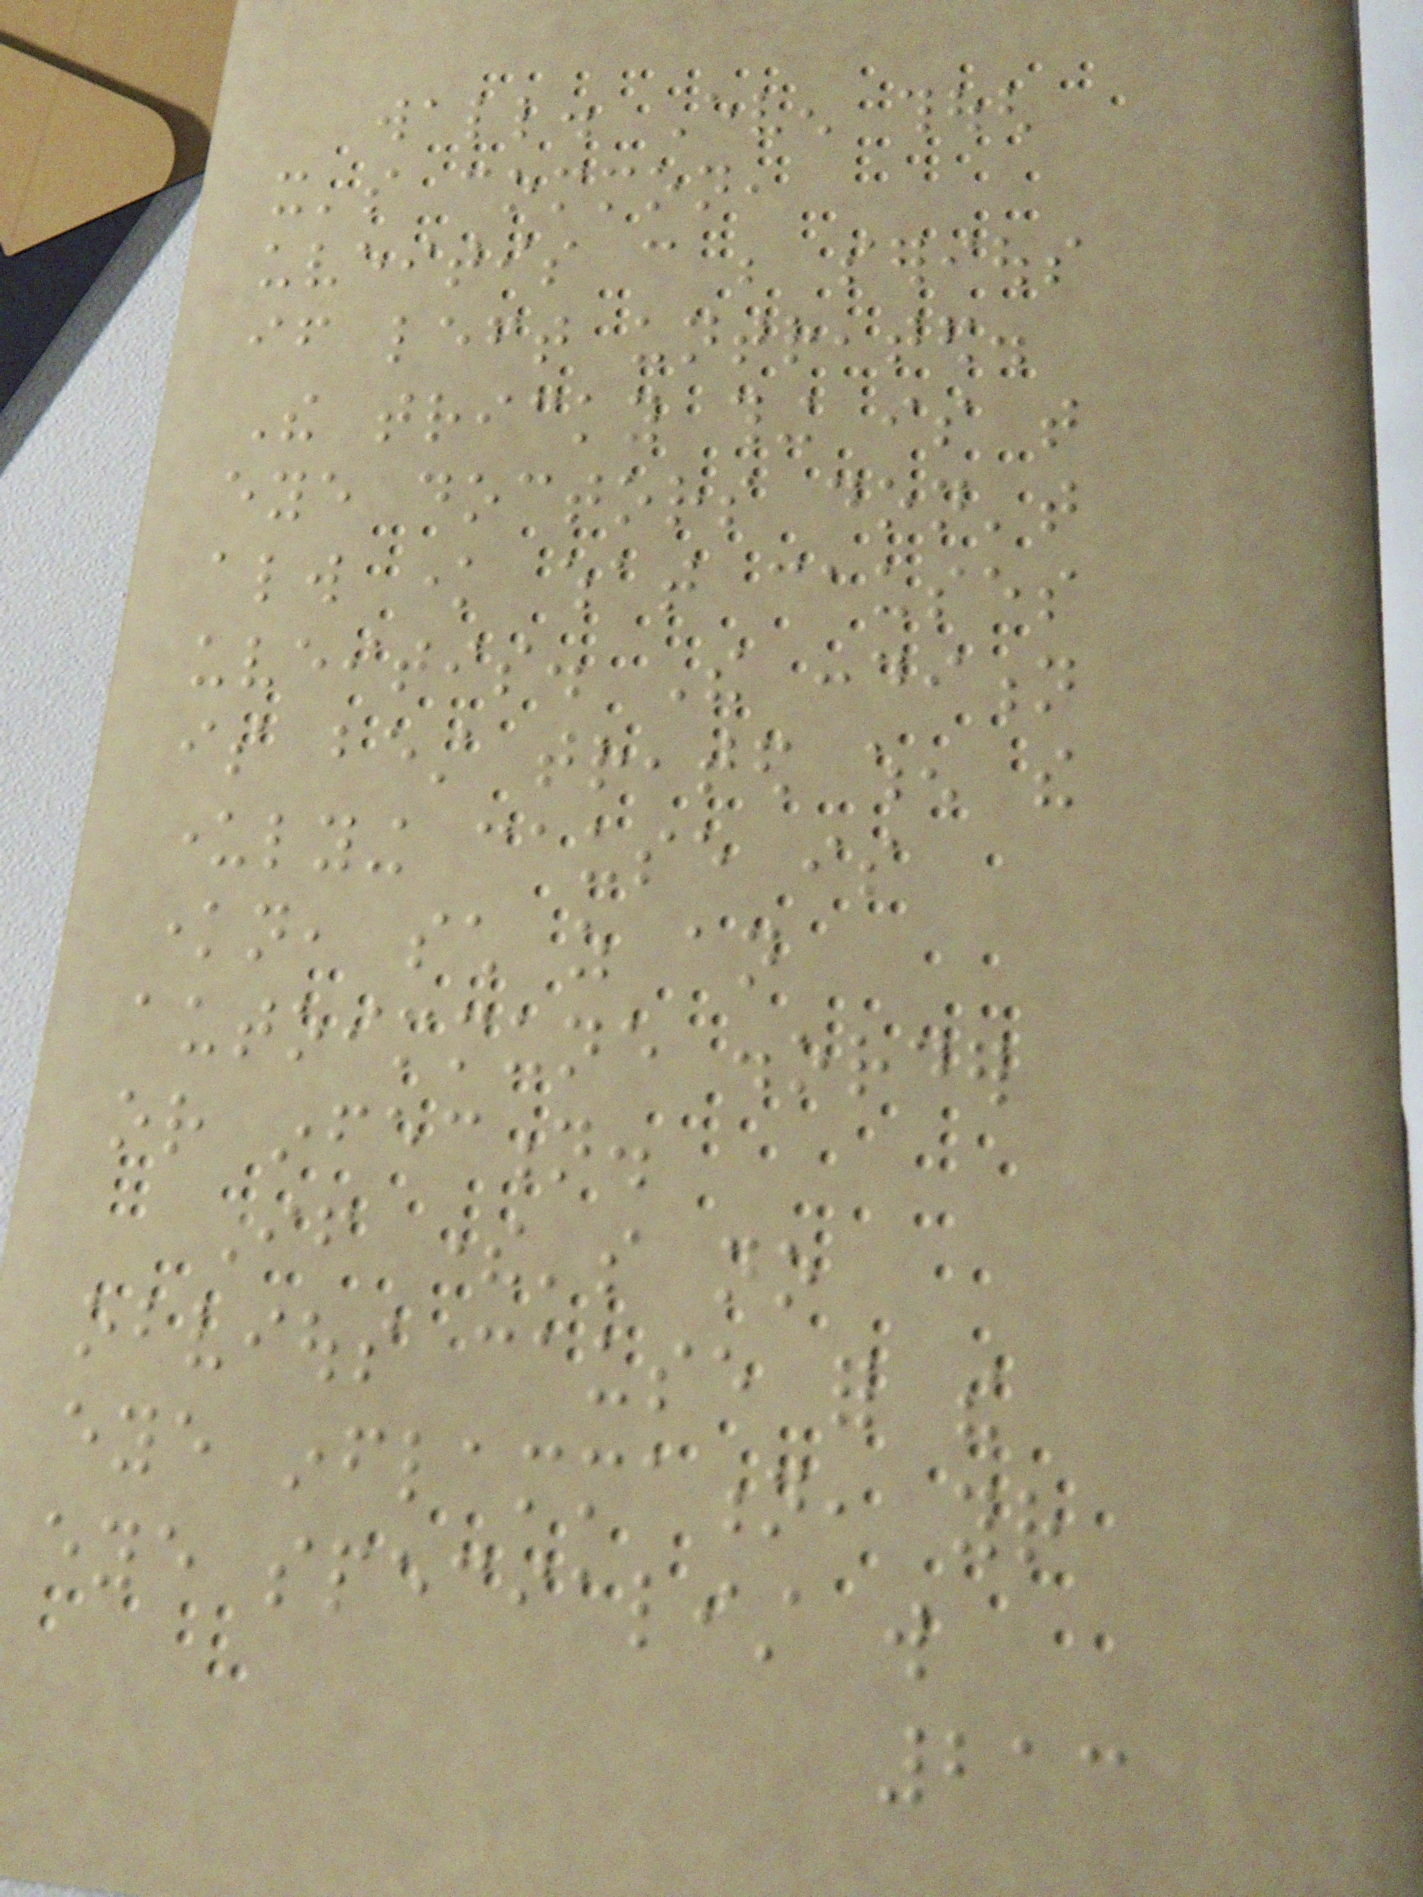wall. Even though
it's common,
uveitis can be serious
if left untreated.
The tricky thing is that
eye doctors don't
always know what causes
uveitis. The condition
is best treated when the
underlying cause is
known, such as an
autoimmune disorder
or infection.
If there's no
obvious cause for the
eye inflammation, your
eye specialist will
213
